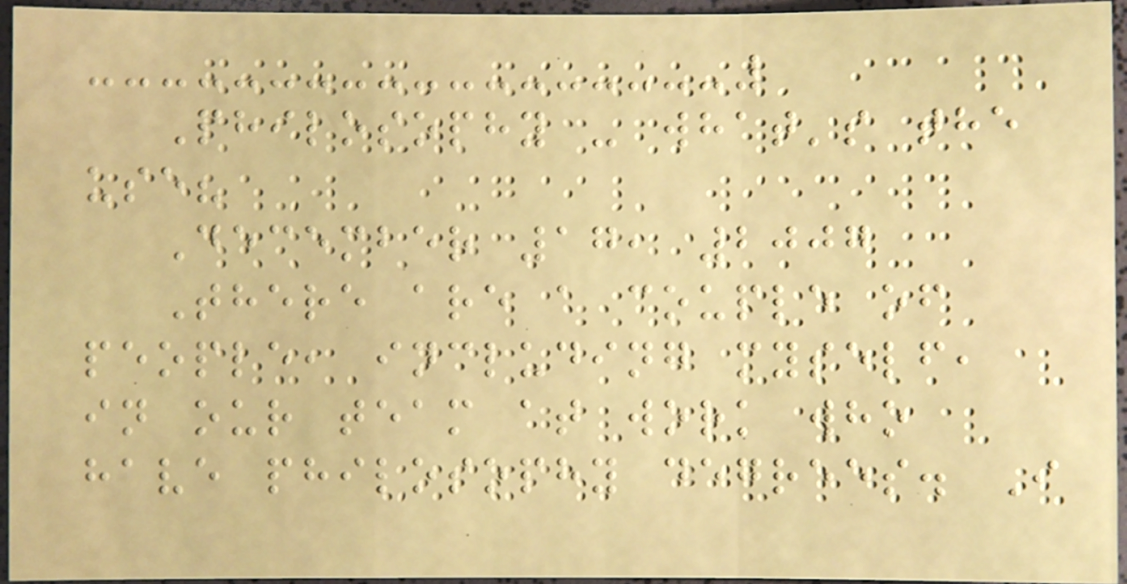Philosophy - what's the
use?
December 17, 2007
There are a couple of
people, including myself,
in our team at work who
have philosophy degrees. I
